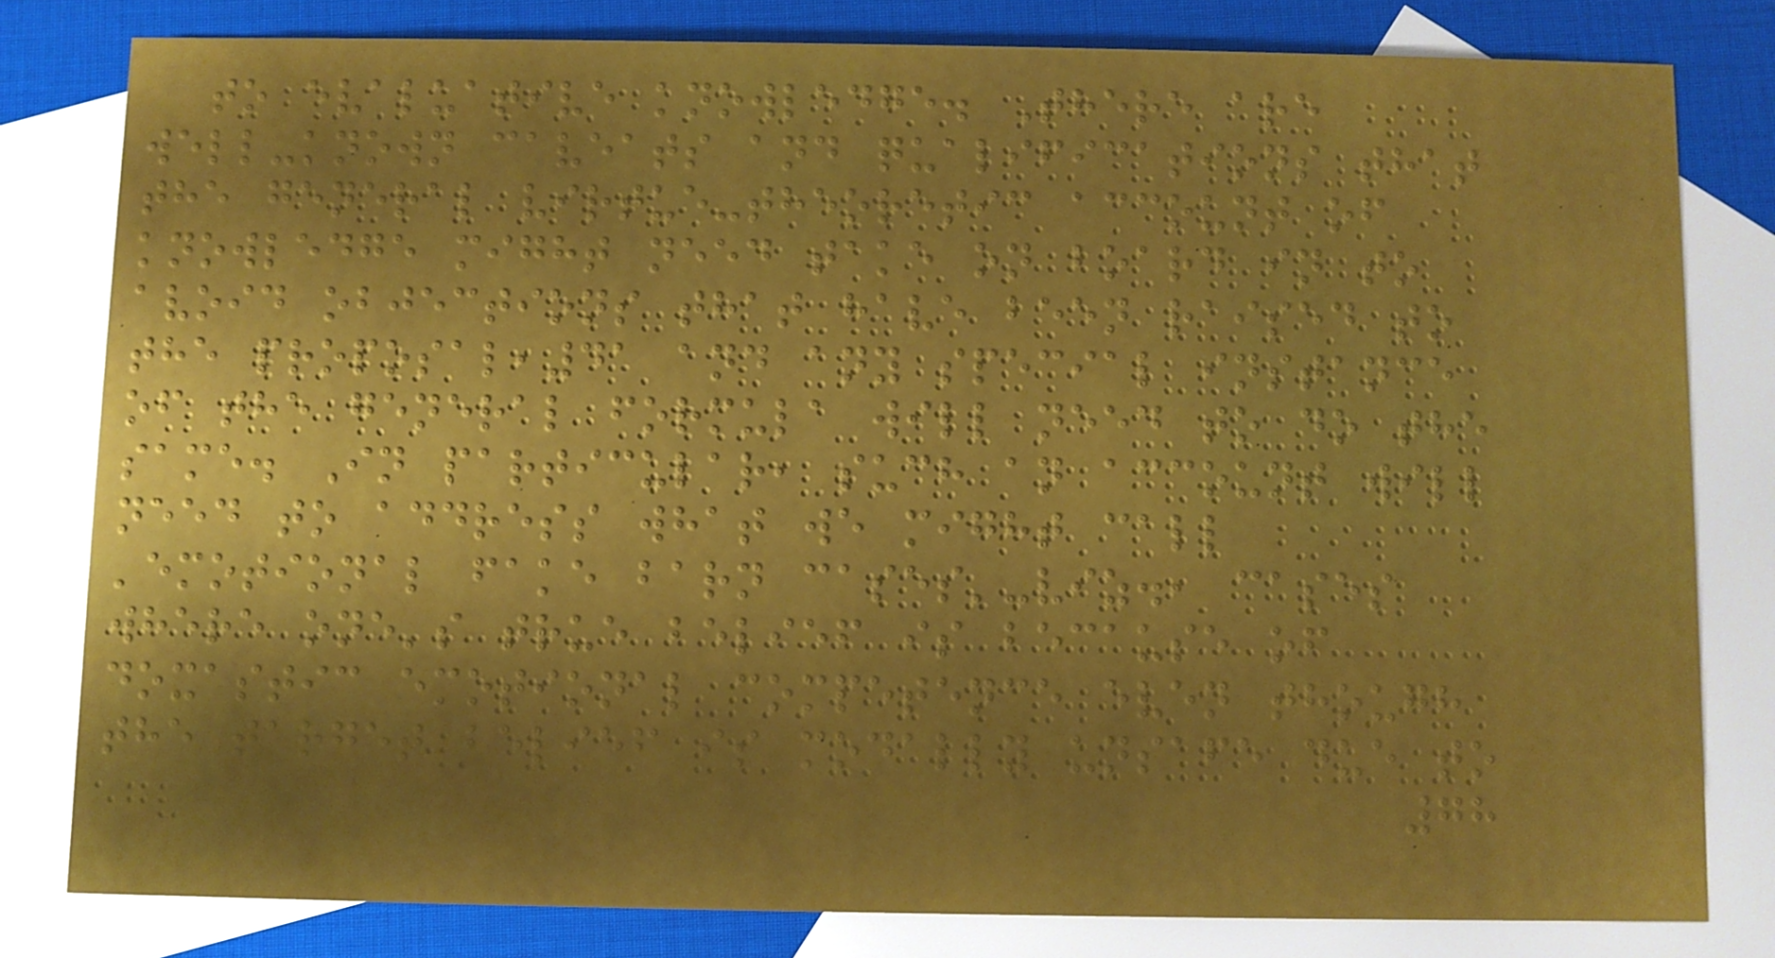to evaluative knowledge. There are
well-known caveats and qualifications that
the general virtue-theoretic account of
knowledge might need take on board in to
avoid objections that have been raised to
the proposal,41 and any special instance
of the general formula will need to do the
same. In particular, such an account will
need to address what we might call
'emotional fake barn cases'-viz., cases
where one's true belief is because of
doxastic emotional competence even though
the target belief is modally unsafe due to
78
